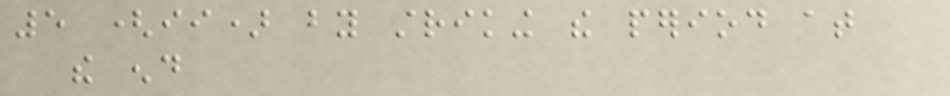5 (ii) by striking the period at
the end
